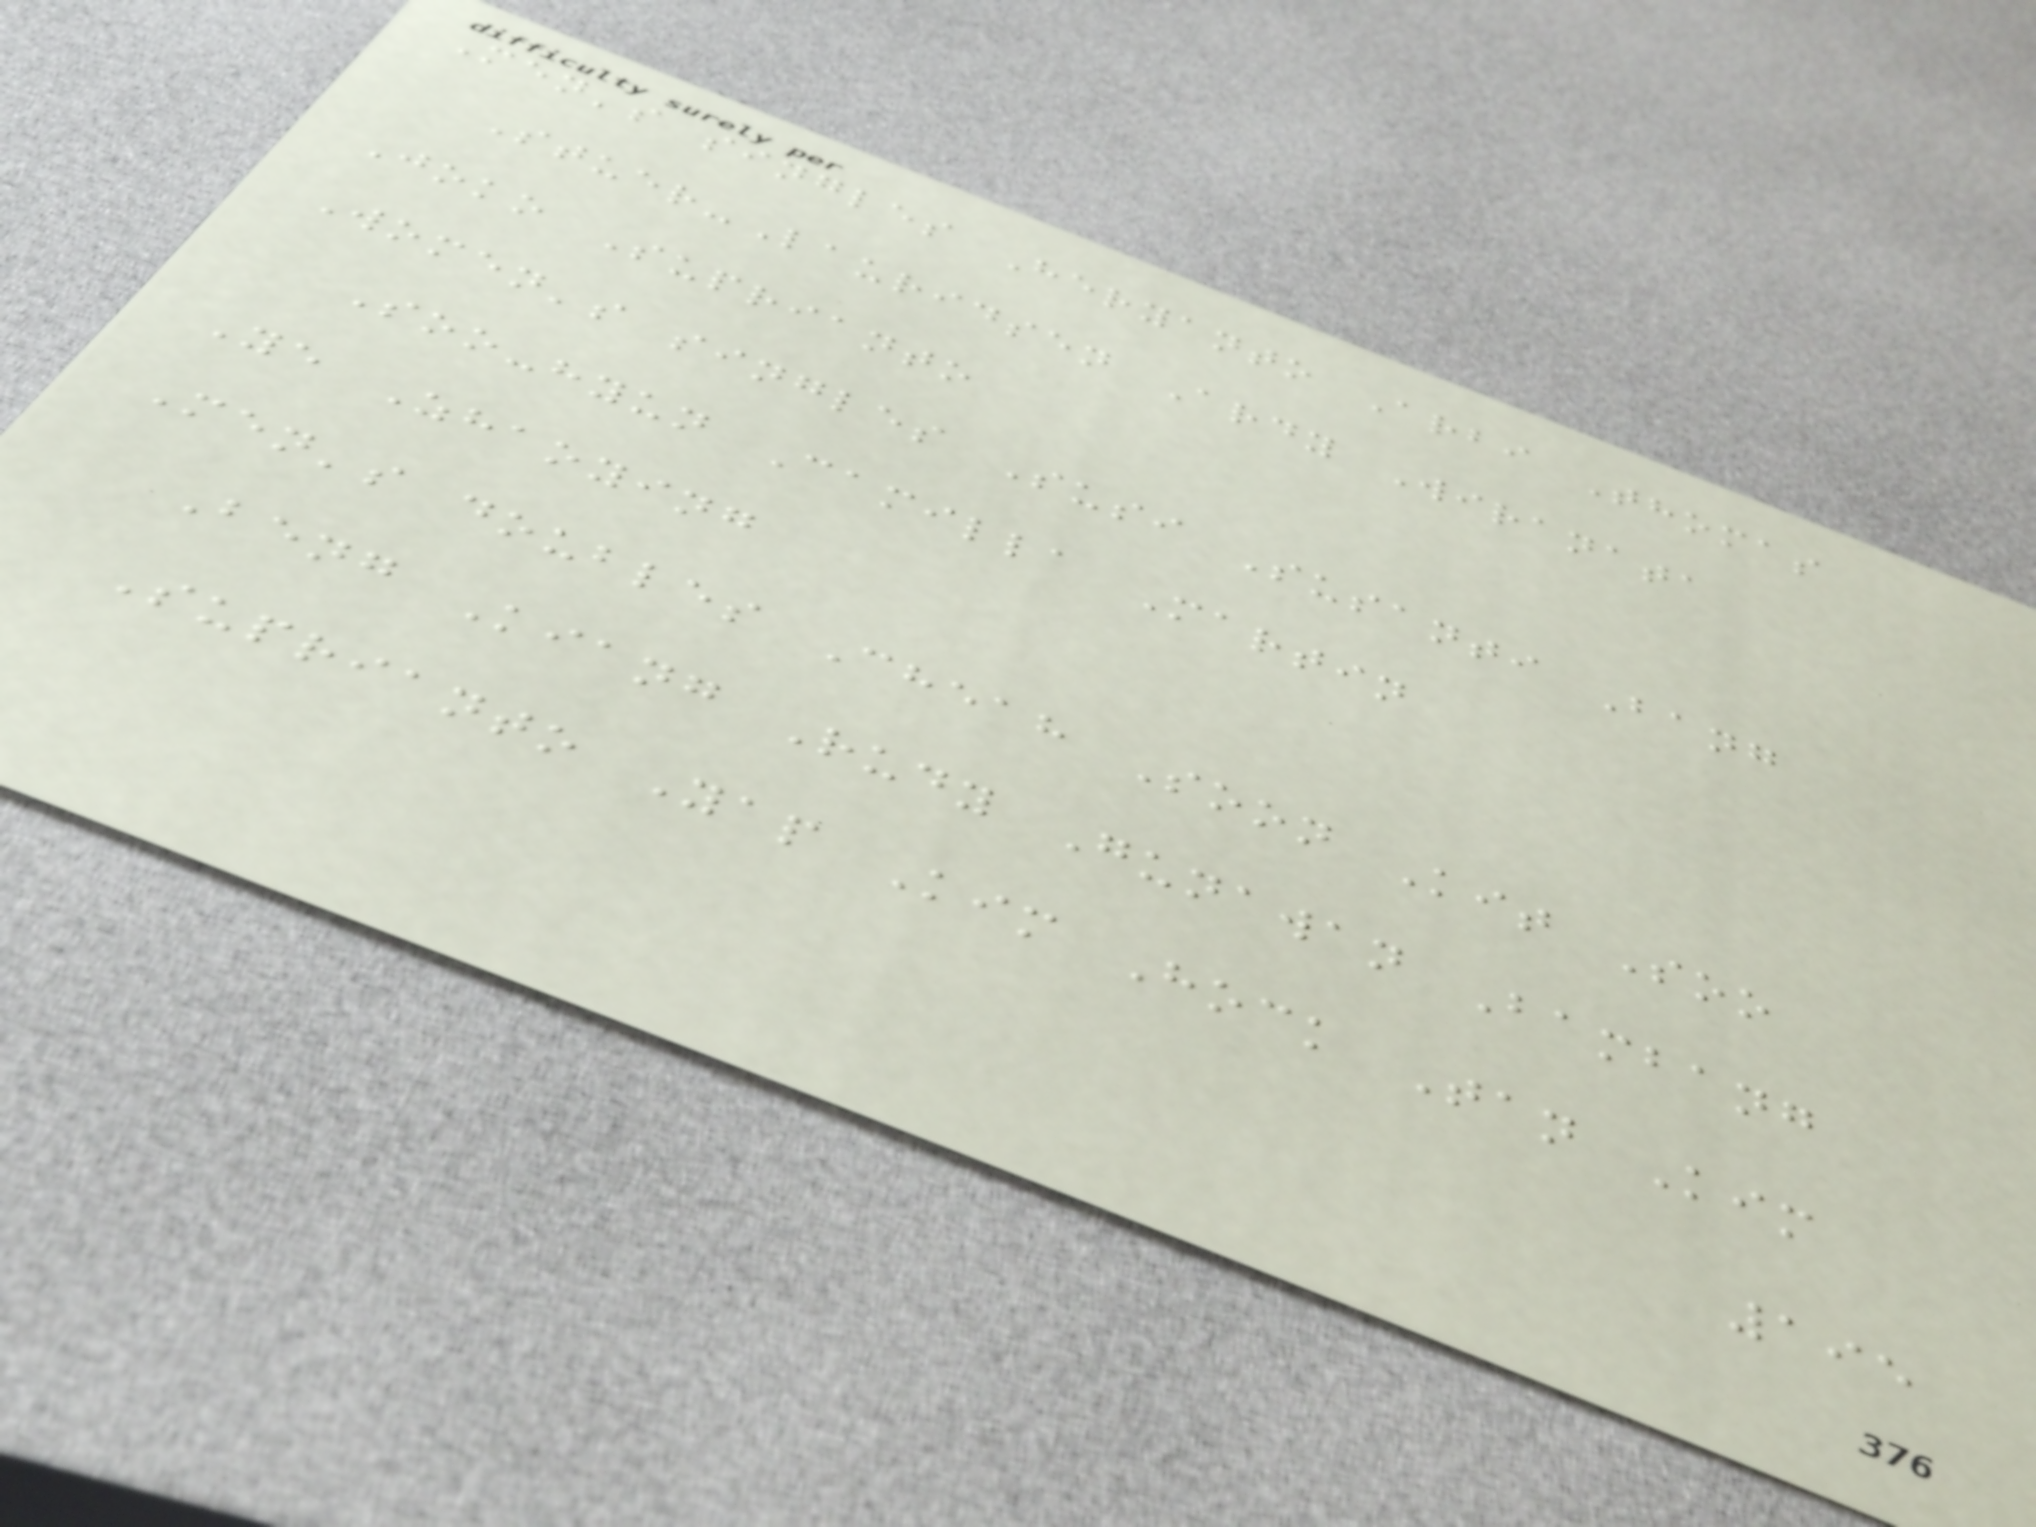Men's singles Heryanto Arbi Thomas
Stuer-Lauridsen Ardy Wiranata
Joko Suprianto
Women's singles Susi Susanti Bang
Soo-hyun Camilla Martin
Ye Zhaoying
Men's doubles Cheah Soon Kit Soo
Beng Kiang Rudy Gunawan Bambang
Suprianto Yap Kim Hock Tan Kim
195
